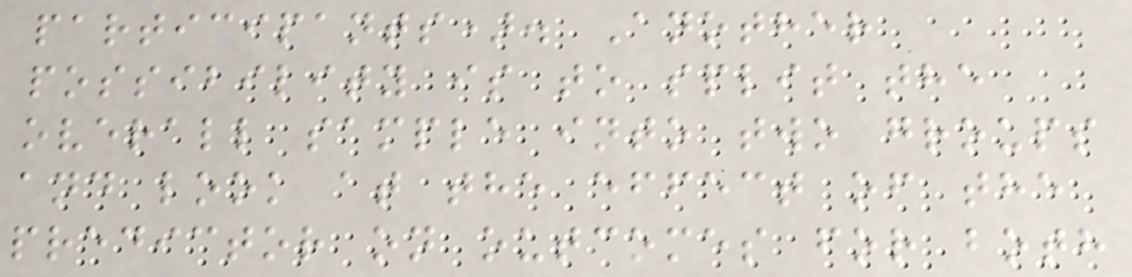participants). Another
possibility is to split the
overall sample into two groups
and look at the effect of the
predictor on outcomes for both
